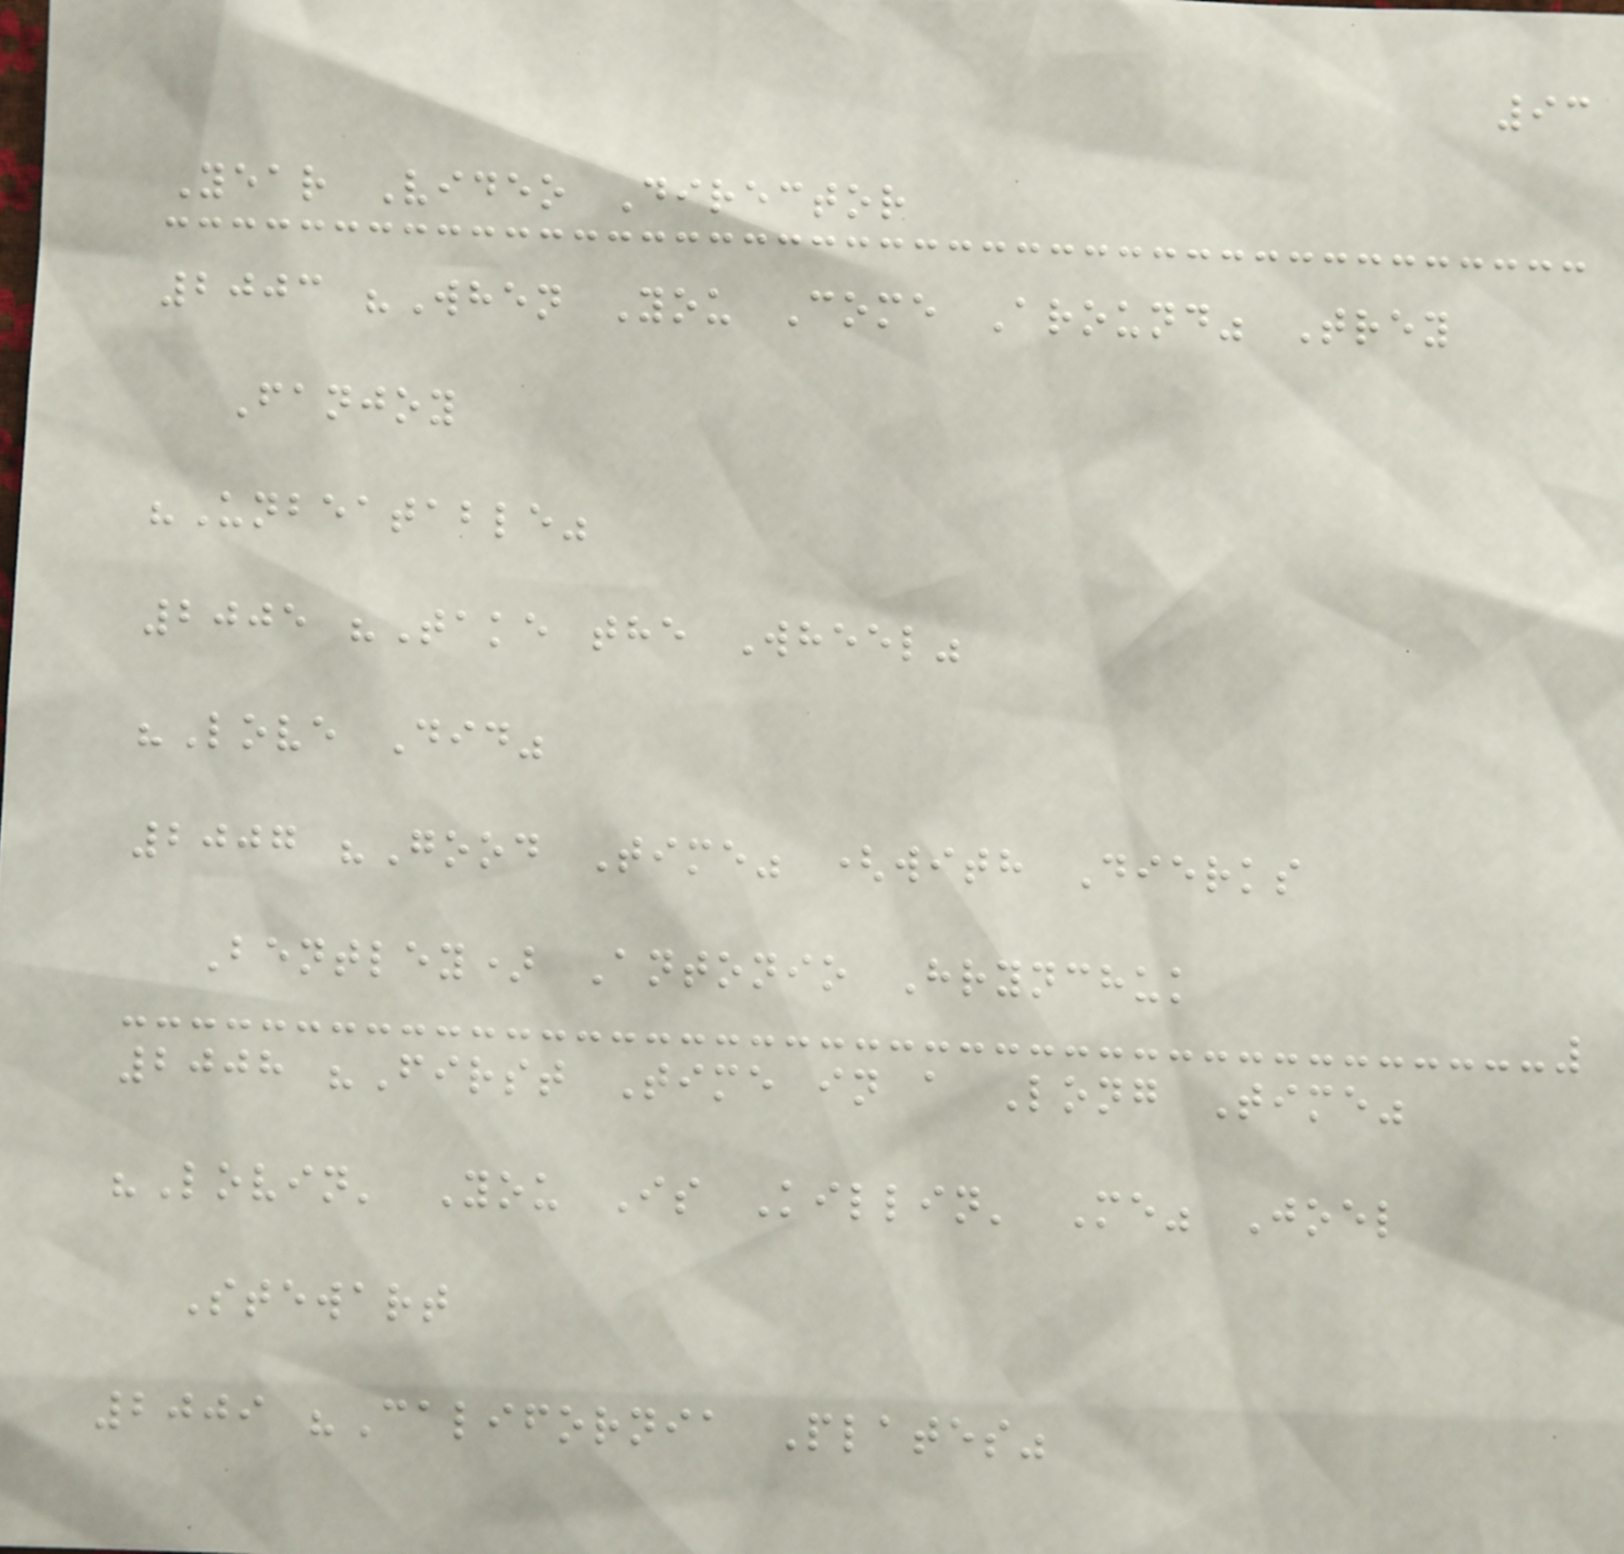93
Year Video Director
2003 "When You Come Around" Trey
Fanjoy
"Unbeatable"
2005 "Take the Wheel"
"Love Did"
2007 "Good Time" (with Dierks
Bentley) Antonio Hrynchuk
2008 "First Time in a Long Time"
"Lovin' You Is Killin' Me" Joel
Stewart
2009 "California Plates"
